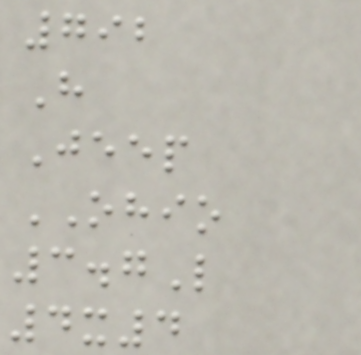792
H
Jeep
OHIO
3.7L
4x4
